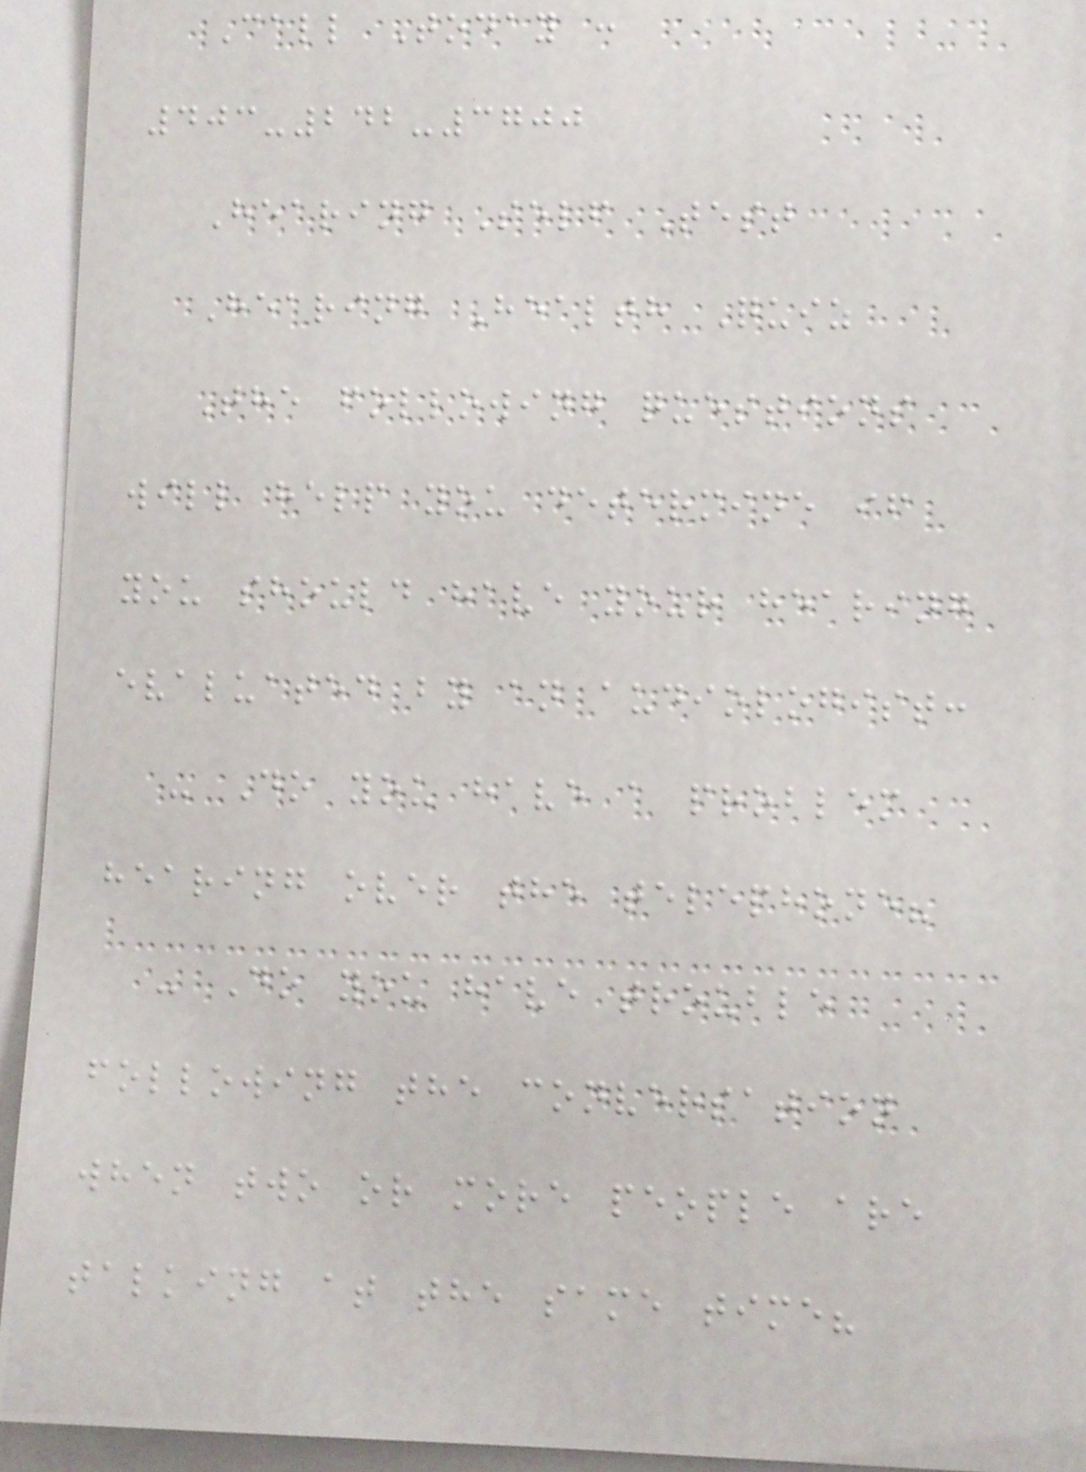Call Today :
403-242-3700
Hearing Self Test
Hearing Health Quiz
The following questions
will help you determine if
you should have your hearing
evaluated by an audiologist:
- Do you have a problem
hearing over the telephone?
- Do you have trouble
following the conversation
when two or more people are
talking at the same time?
